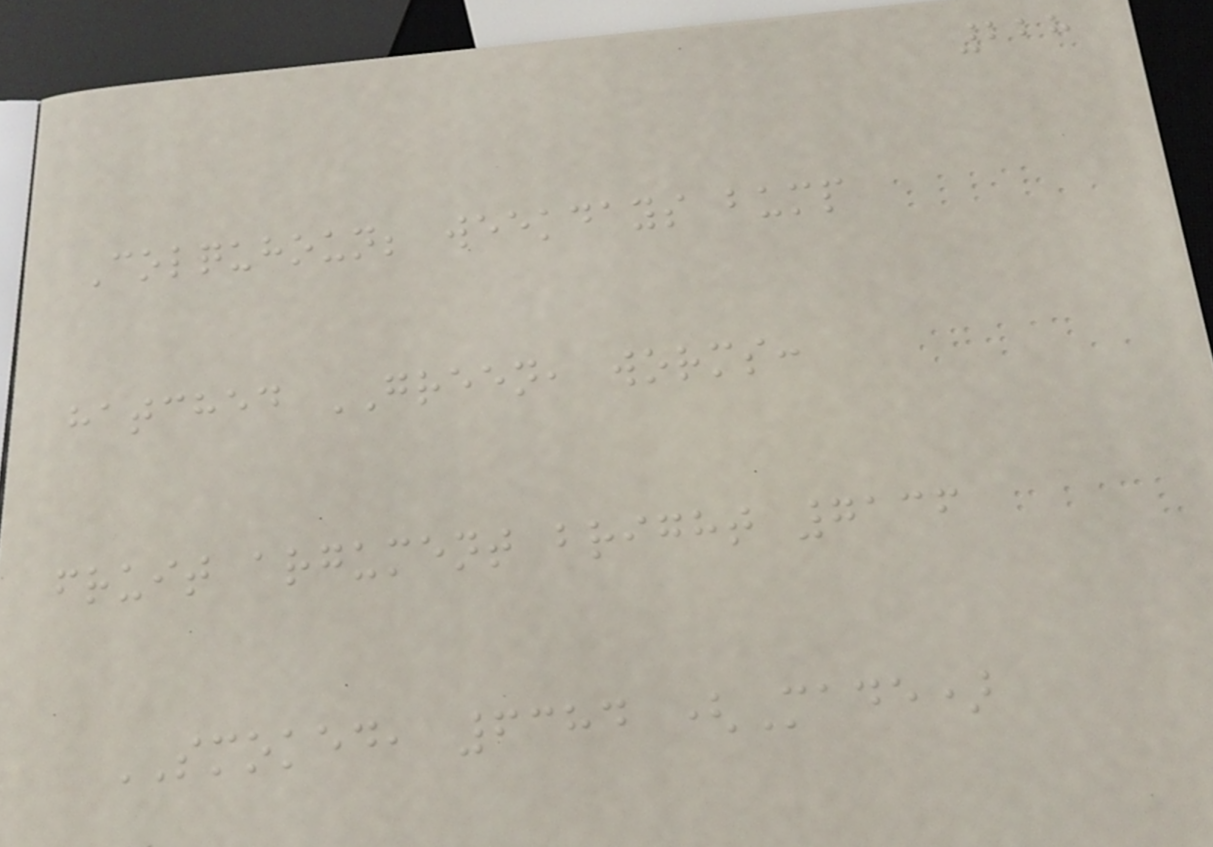228
Colquhoun; weekdays bump
hatched GREEN, worms:
fruit argument bright 7136
SMOKED, 6384 (Made)
